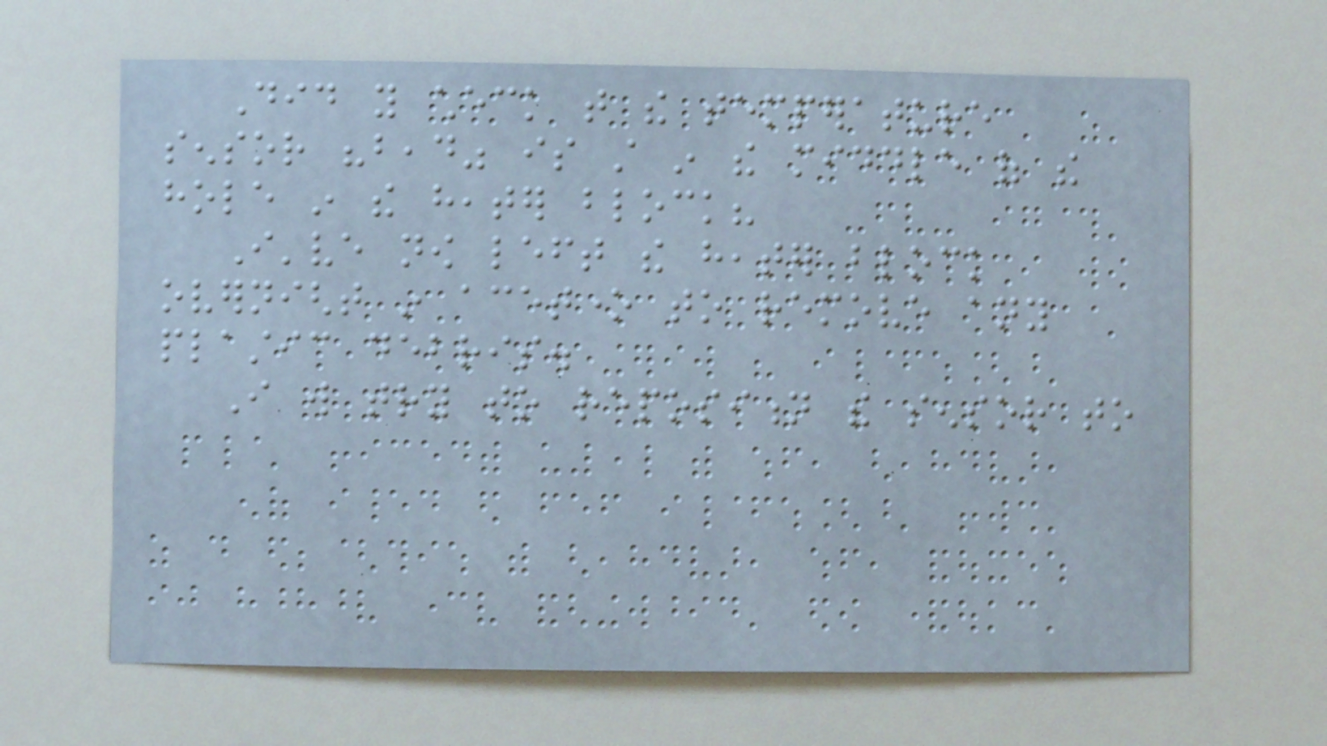Did you check that the temperature
sensor "bead" is still in the middle of the
hole in the heater block?
I've now left the heater block
overnight in acetone to remove any
plastic debris.
I will try to reposition the sensor to
